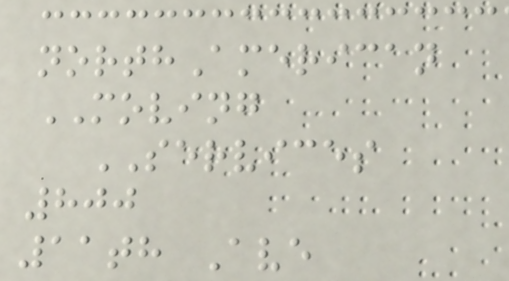northAmerican
MOVING
SERVICES
800
11th Ave
